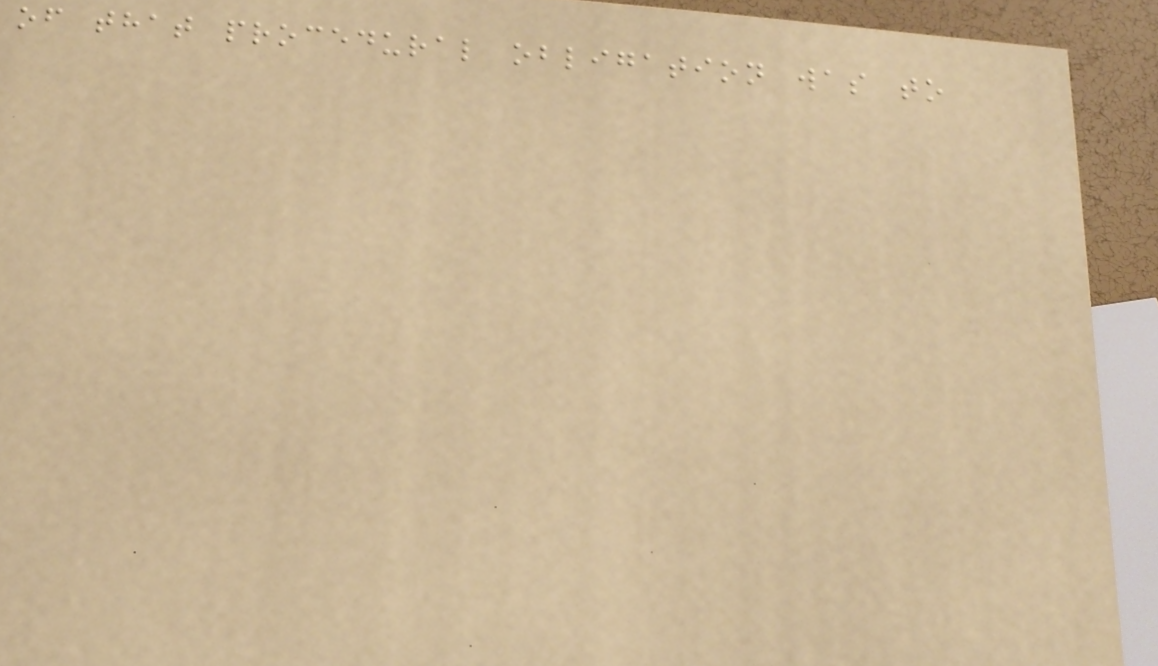of that procedural obligation was to
